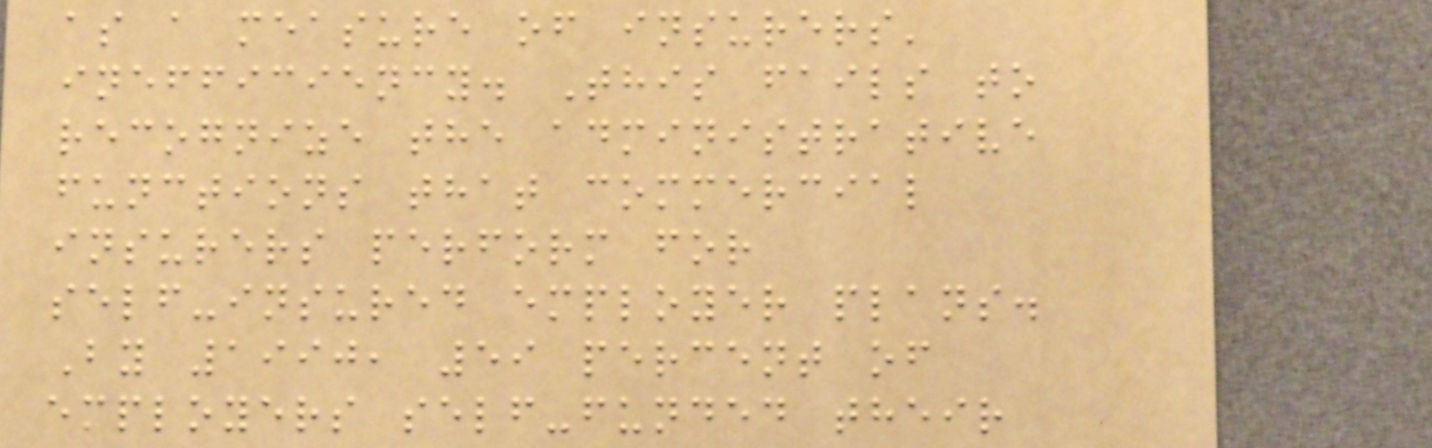as a measure of insurers'
inefficiency. This fails to
recognize the administrative
functions that commercial
insurers perform for
self-insured employer plans.
By 1990, 59 percent of
employers self-funded their
